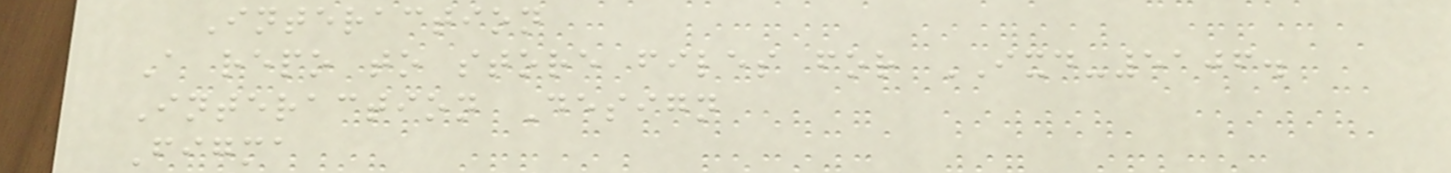Interaction
A repo to store files for IXD-5106.
Interaction Design
Figma
